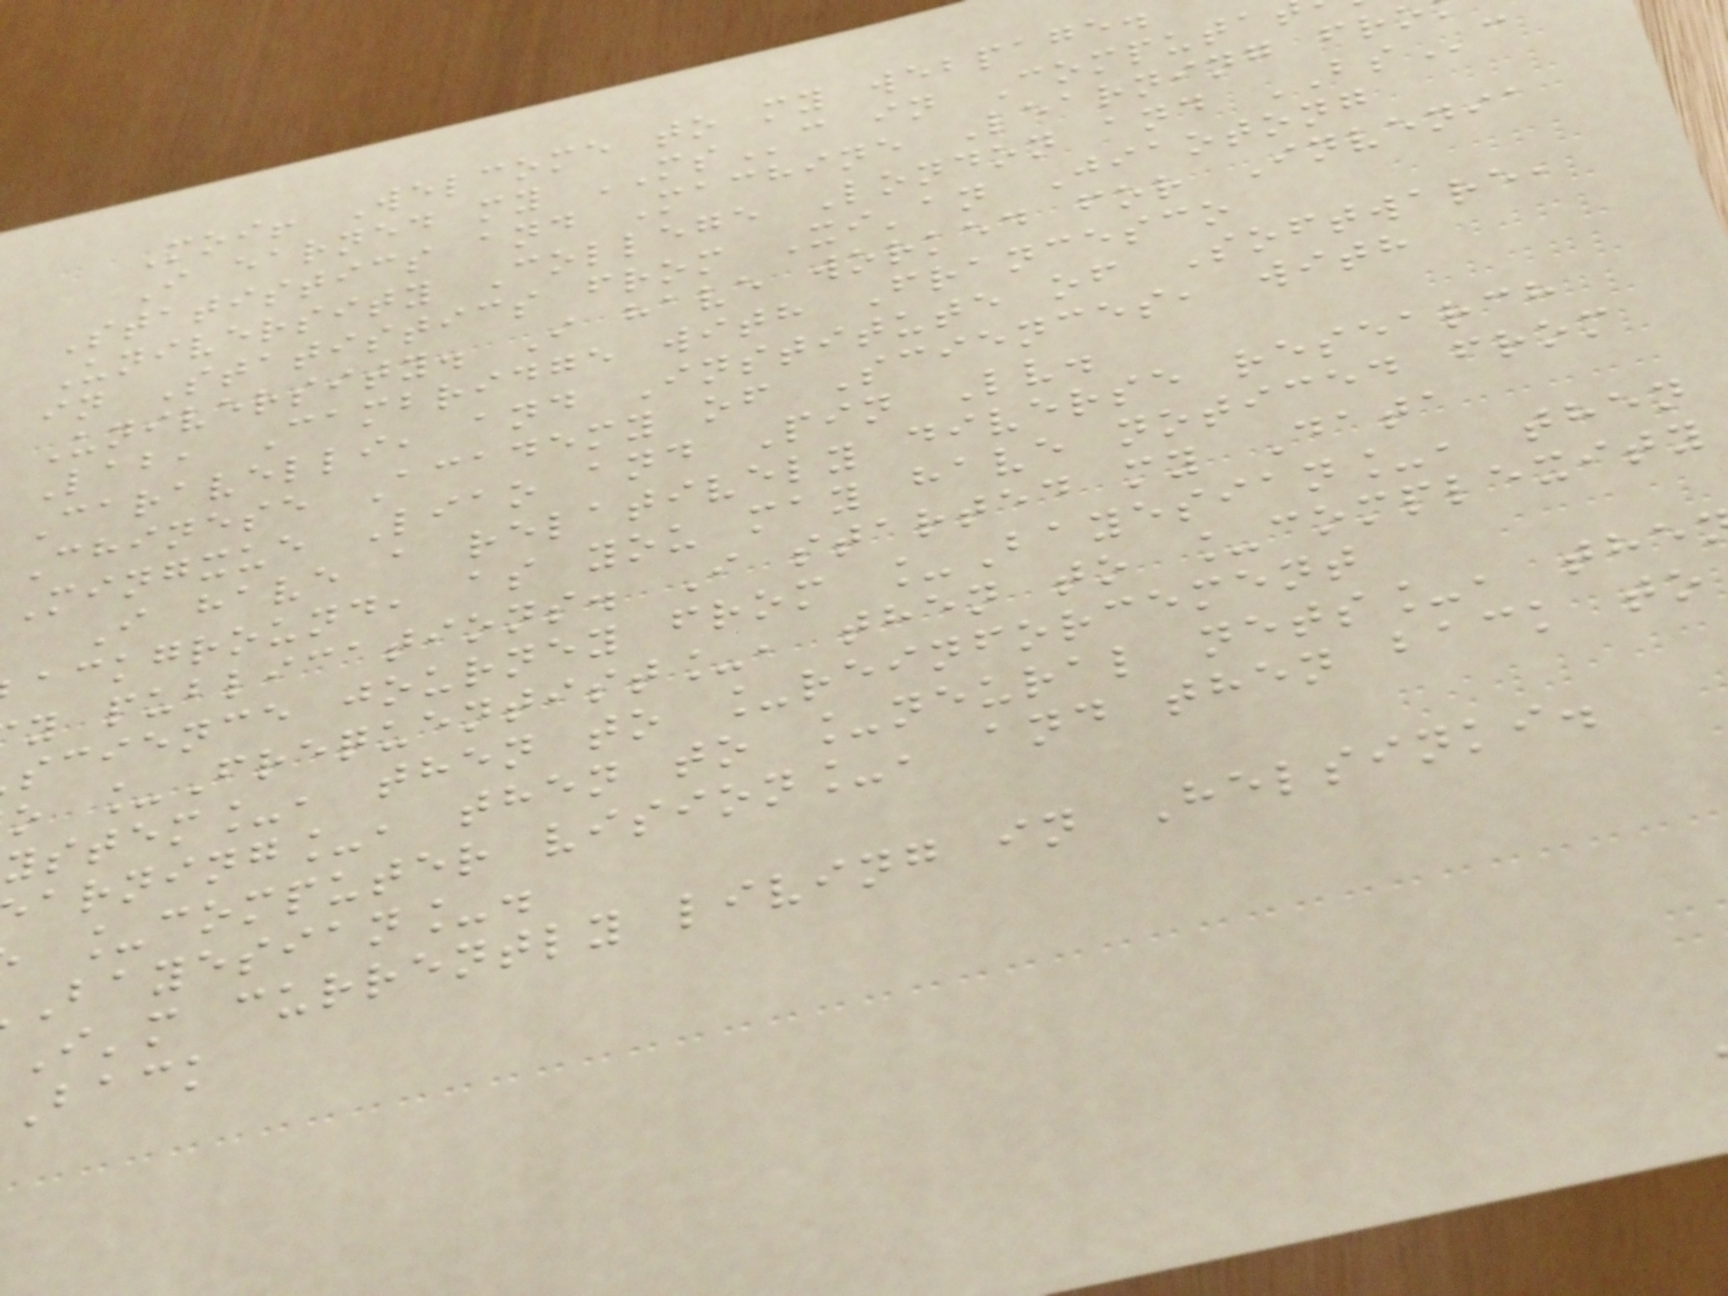Moi! Welcome to my webpage.
I earned my MSc in Computa
Statistics and Machine Learning fr
University College London and BSc
in Statistics from Xi'an Jiaotong
University. I have worked for Invenia
Lab, Cambridge with Francesco
Caravelli, and Institute of Software,
Chinese Academy of Sciences, with
Mingxue Liao and Pin Lv.
I have a relatively diverse research
ackground, as you may have noticed from
y publications. I started my Data
science journey from _Bayesian_, then
o _Frequentist_, then to _complexity
ystem_, then to _reinforcement
arning_, then to _neural nets_, the
_computer vision_, and then back to
Bayesian_.
I'm currently living in Helsinki.
Back
